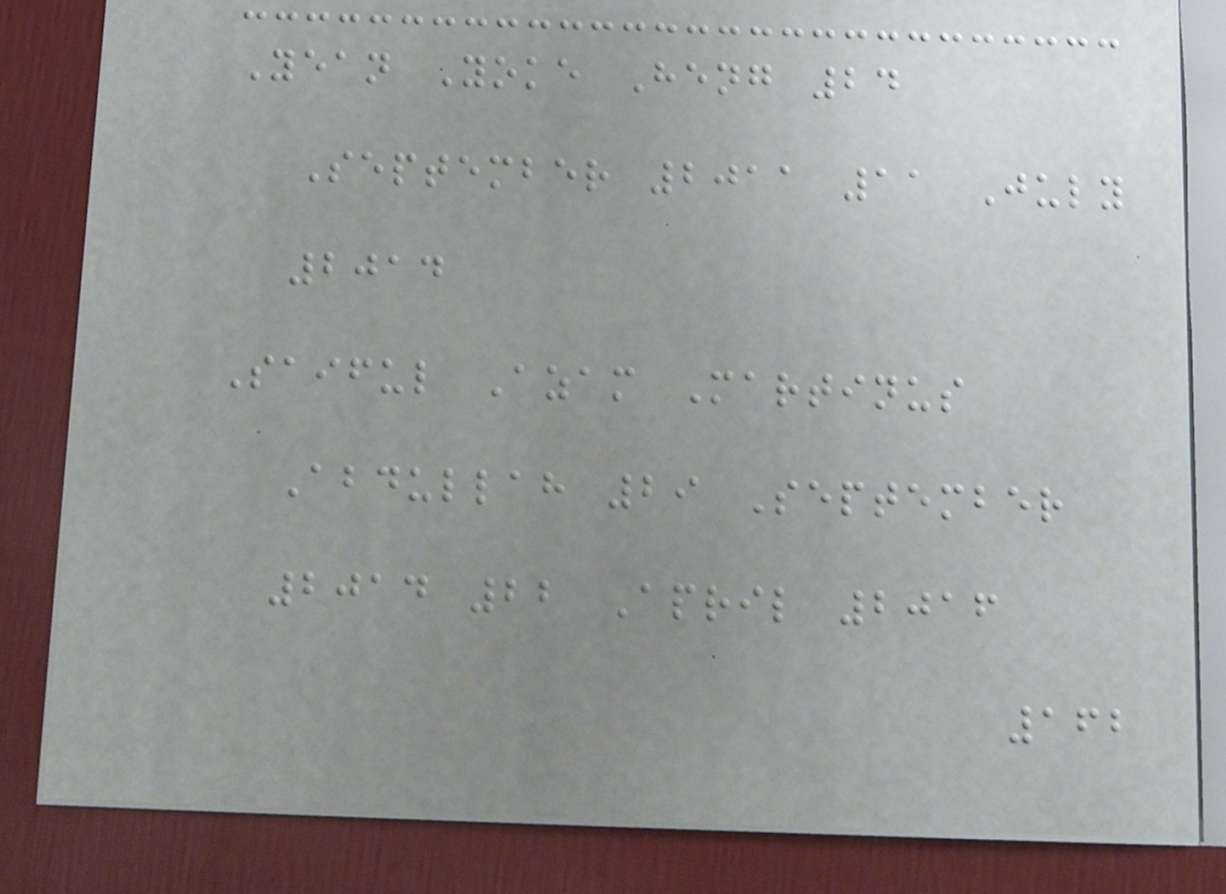Yean Yoke Heng 24
September 2011 11 July
2014
Saiful Azam Martinus
Abdullah 29 September
2014 22 April 2016
162
